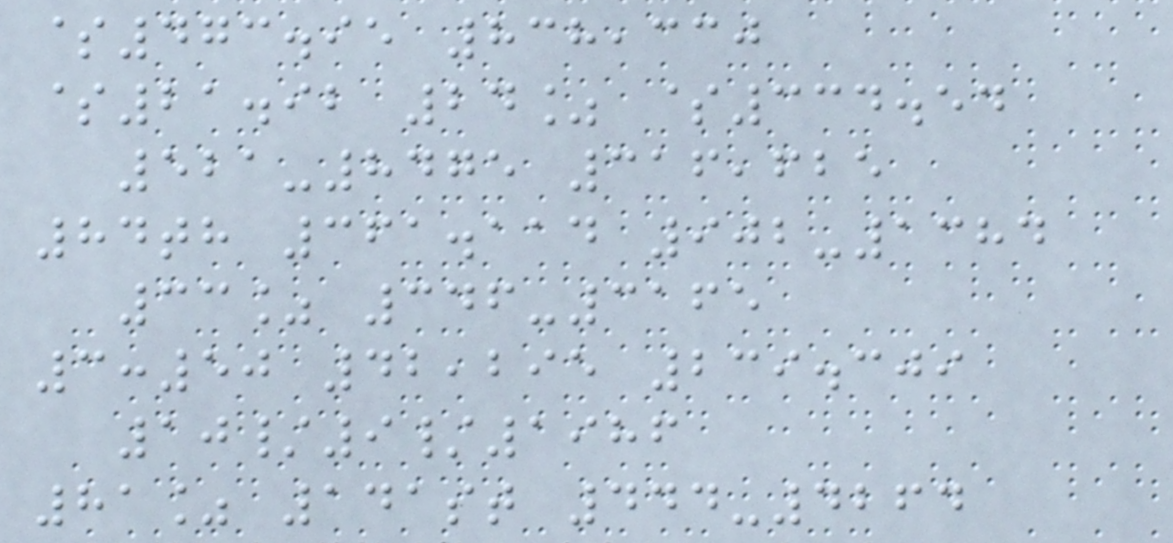$473.95 838,330
$21.92 24% $334.54
521-8475 316,625
84th 361.114 902-1384
33% 346-3165
3:50 42,295 239.309
10/9/1986
81% 141st 444-4264
